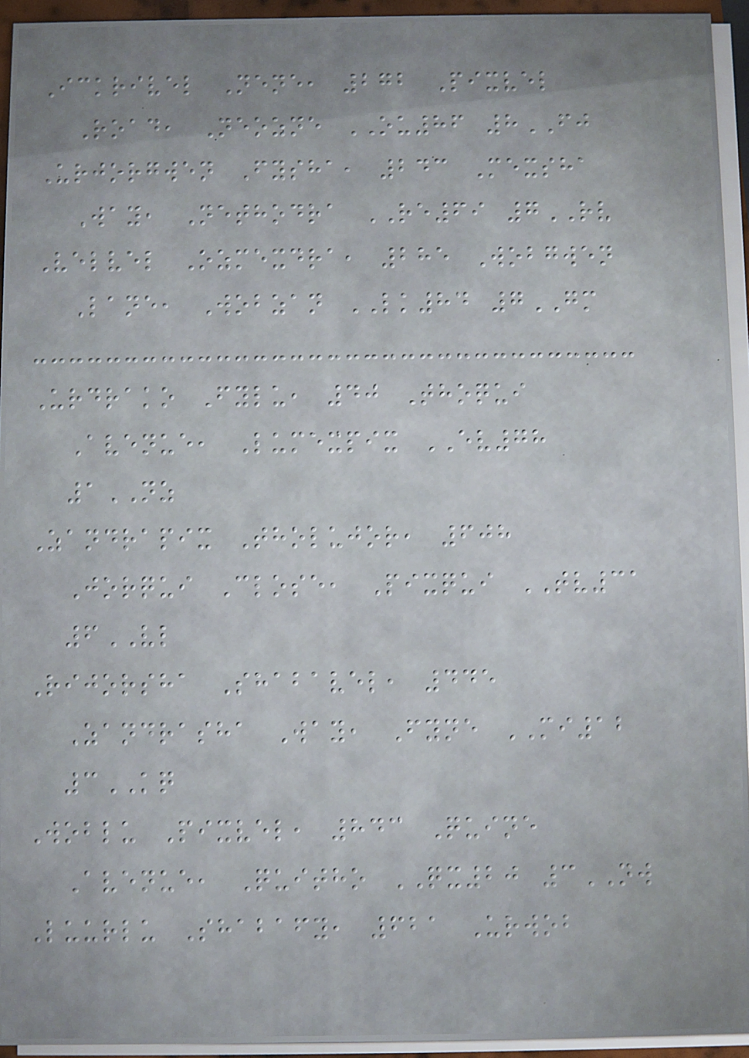Ickrivel Nene, 272 Pixvel
Road, Neozne OU86 8FJ
Urjorgwen Fysha, 243 Mexsha
Way, Nethodra RE69 7RV
Velvel Ozmexdra, 285 Wobgwen
Lane, Wobzan LK84 7GM
Urdrako Fylu, 40 Thoqui
Avenue, Lumexpix EV78
1NZ
Zandrapix Tholujor, 608
Jorqui Close, Pixqui TV31
6VL
Rijorsha Shabavel, 445
Zandrasha Way, Fyne MI12
3KQ
Woblu Pixvel, 843 Quine
Avenue, Quitho QX20 3NW
Luurlu Shabafy, 621 Urwob
